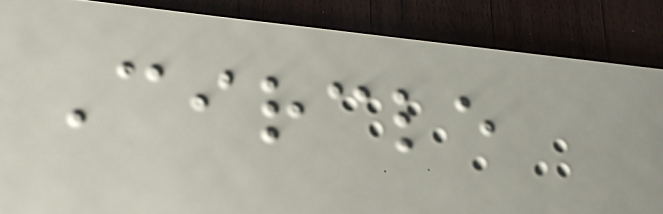Circle
